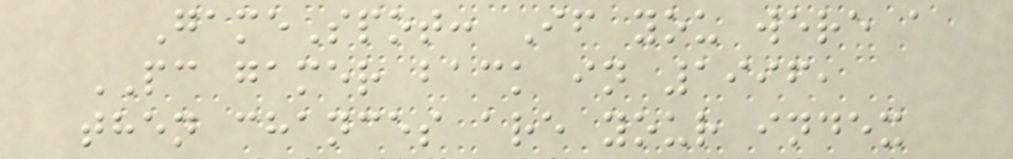GameSpot: If you were a
PC gamer back in 1996,
then chances are your index
